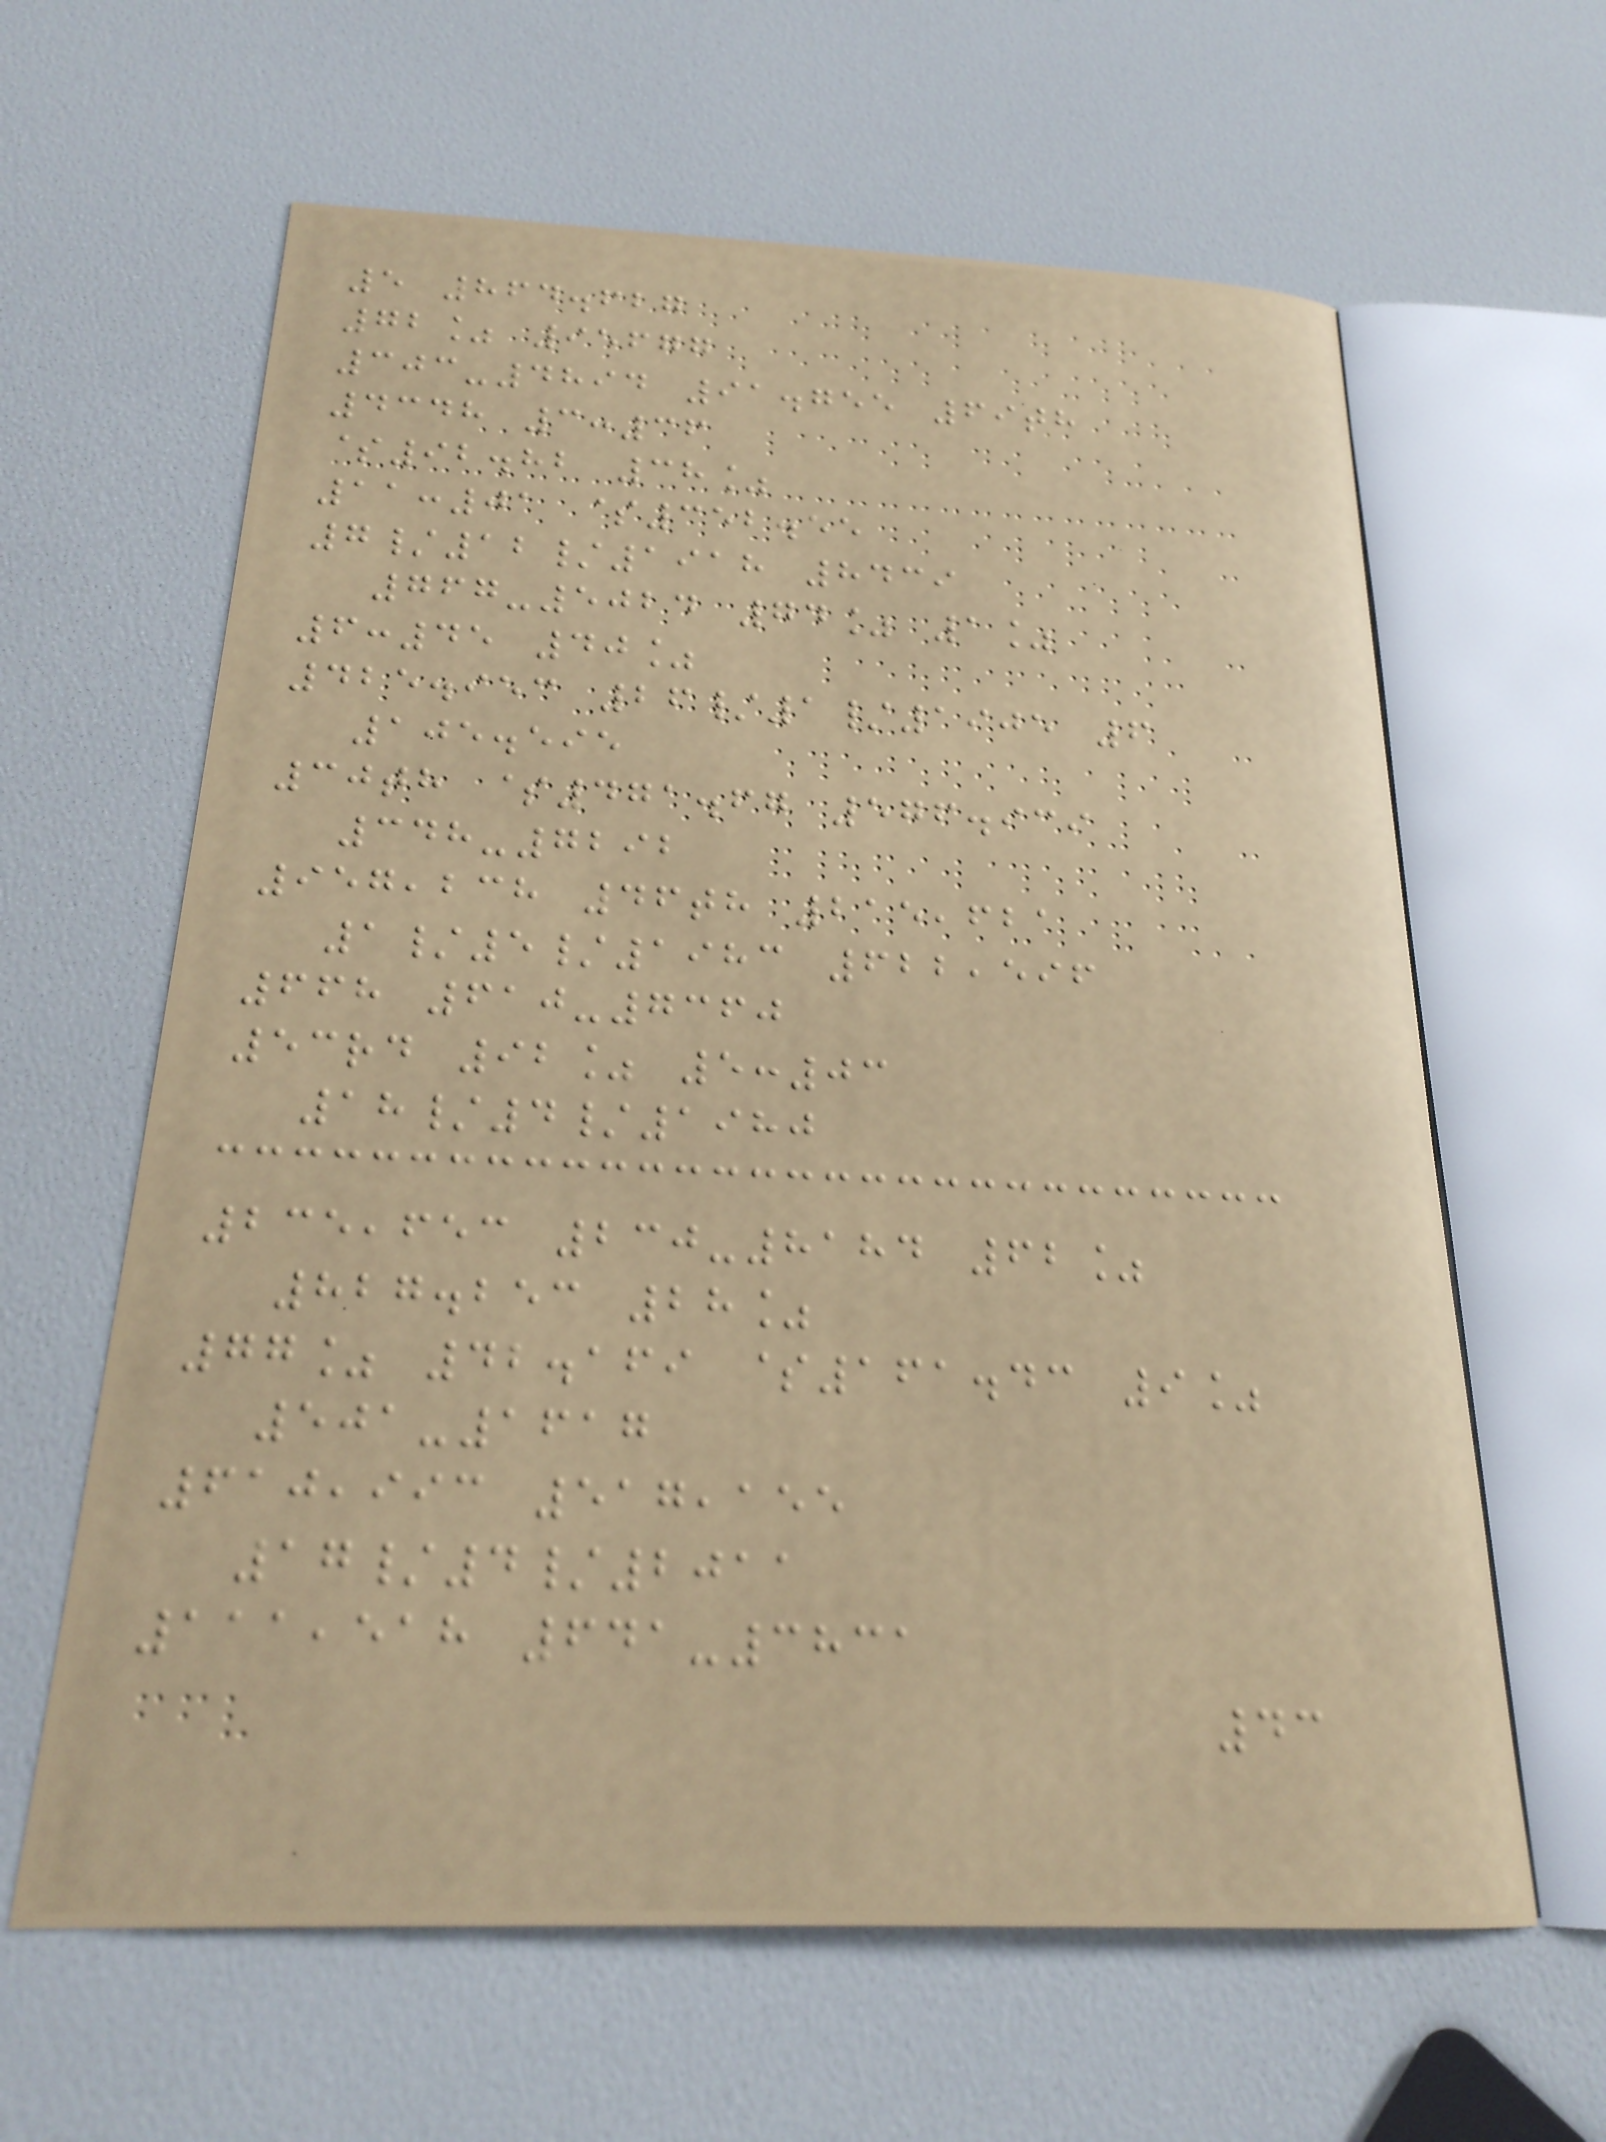5 864.627
72% 95677
303-4894 91.755 69th
4348 3:36
$92.82 38%
11:01 $352.55
7/12/1918 8439
767-5024 74% 1%
6:45 40%
425.953 26/1/1905 6
105.595
30th $471.67 576.939
348-7292
957,238 46th 215,621
1/5/1983 622,596
668 610-7360
53rd 92% 5:03
18/4/1980
235,653 230-8184 62%
827.253 28%
77% 42.169 $161.43 9%
501-1617
610,993 517,155
17/4/2011
111,518 641-3831
43
